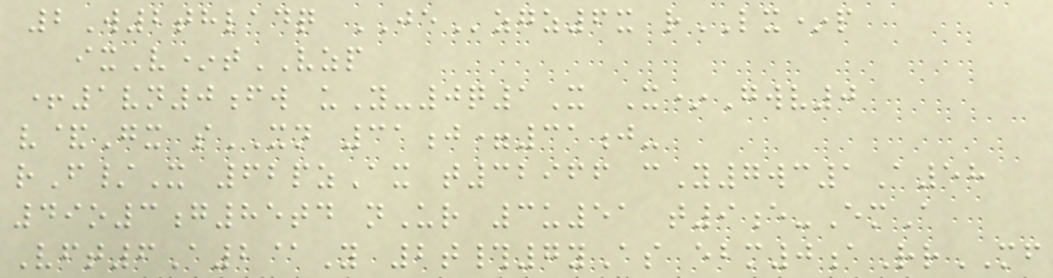2W2thladq JEzgz6x rLX*p
ixV*tVZP
+1vn0fw uY-0q1X X*Gwv0
v&Gx sXN 31j=31j-
rF/X 62pzAx t32966 cY7wc1A58
49o3g85td nUr 3u51 t9e-EmA
Vft6A2@Y 2t#7yAs ebm0aRrMF
